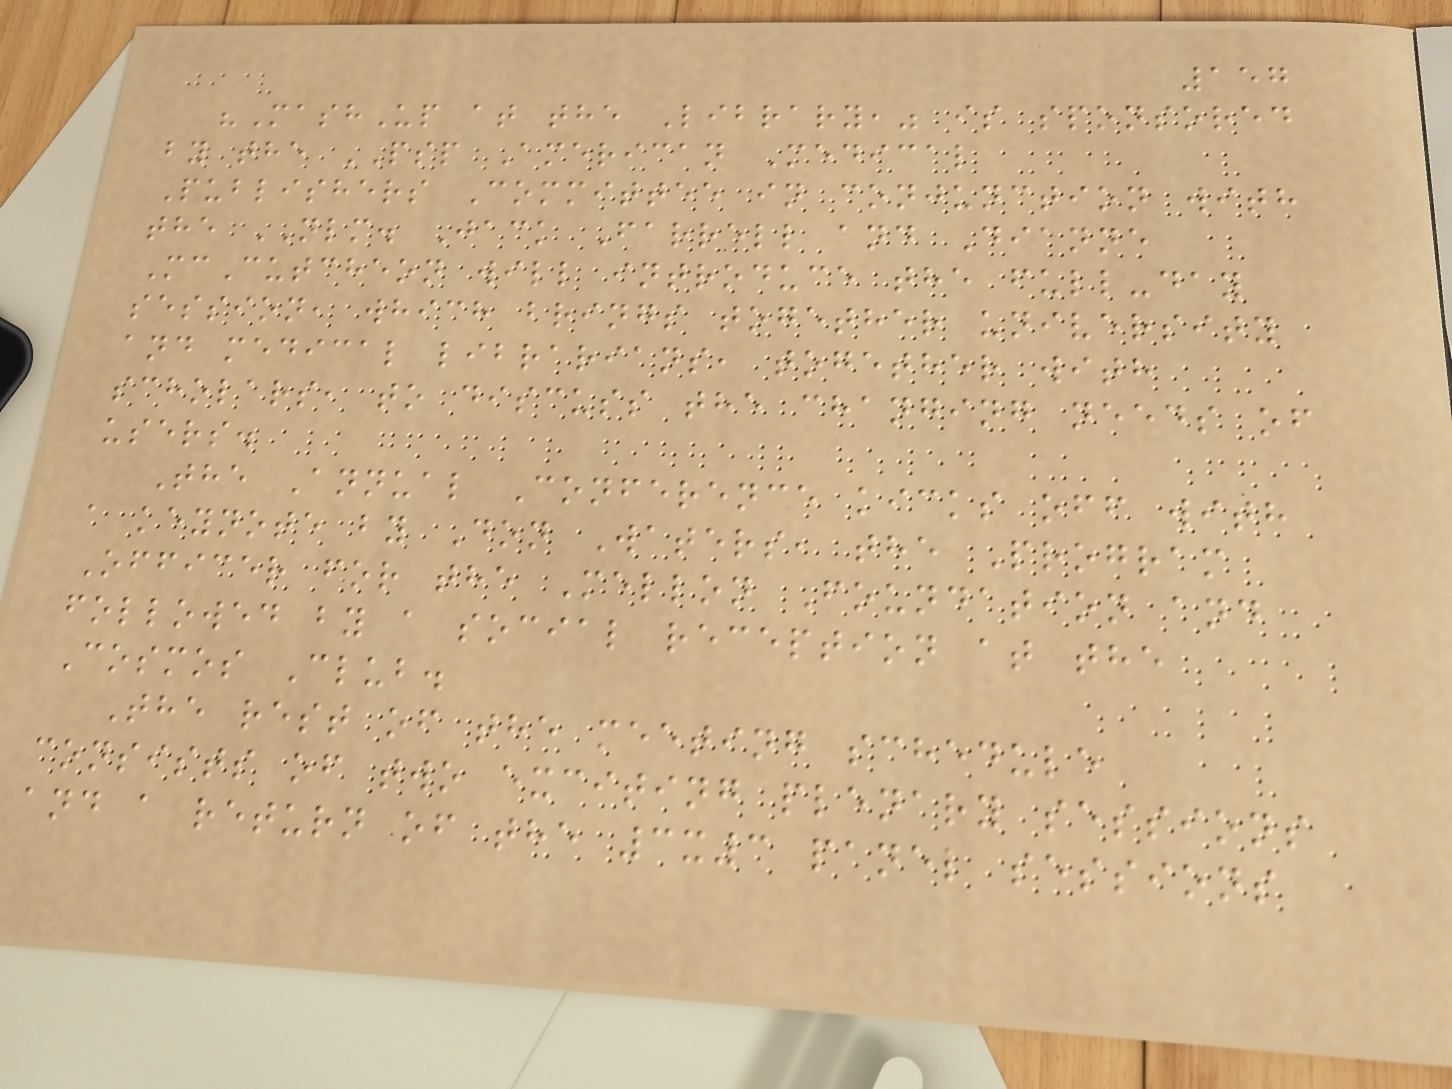157
"MashUp at the Library," is sponsored
by the PSP American Medical
Publishers Committee in conjunction with
the NLM. Jack Farrell and Dianne
McCutcheon will introduce the full-day
session, which brings together university
and medical librarians, together with
scholars, to discuss the changing needs of
users.
The Annual Conference kicks off with
a keynote by Don Waters, the Program
Officer for the Mellon Foundation and
followed by a social reception at the
Cosmos Club.
The rest of the meeting schedule
consists of two exciting plenary sessions
and a return of the 3x3 panel sessions
